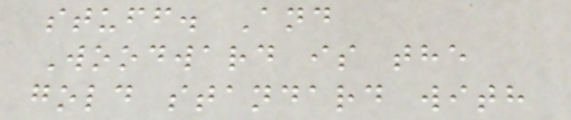stuff. And
Woodward is the
gold standard with
